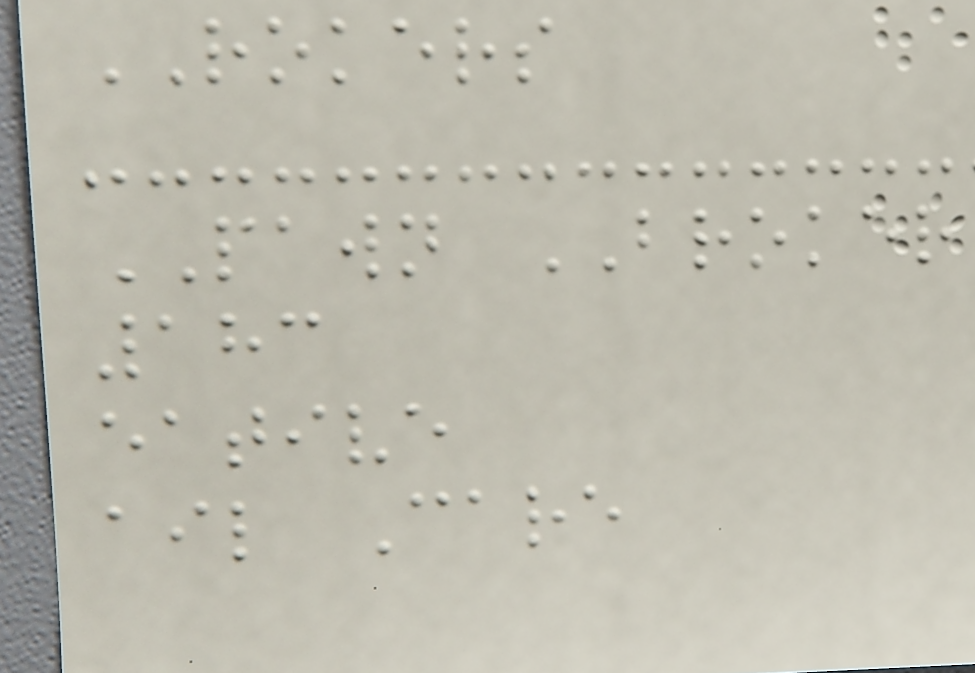ROKERS
PAWN BROKER
183
eative
ail Care
